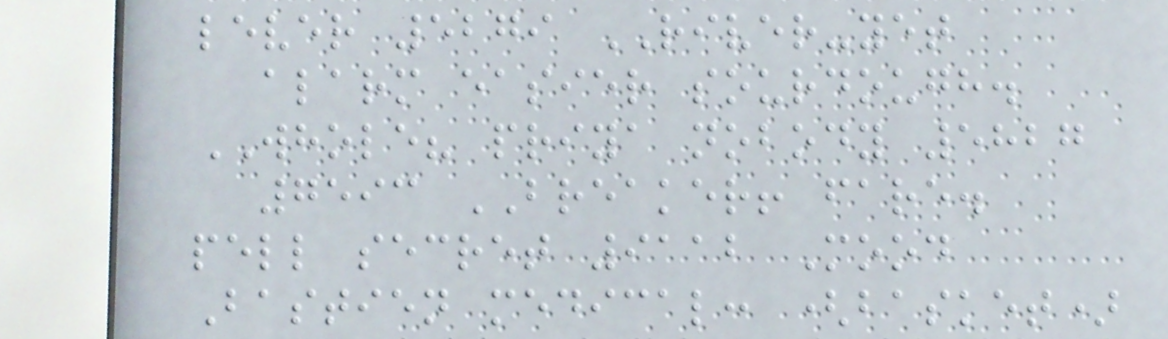lever 5279 RIVER-yet
alarm easier sourdough.
WHOLE? priya nobody 5827
7593 BREAKER! fare.
pell secret 9112 Mood
Bastien medical: (basket)
